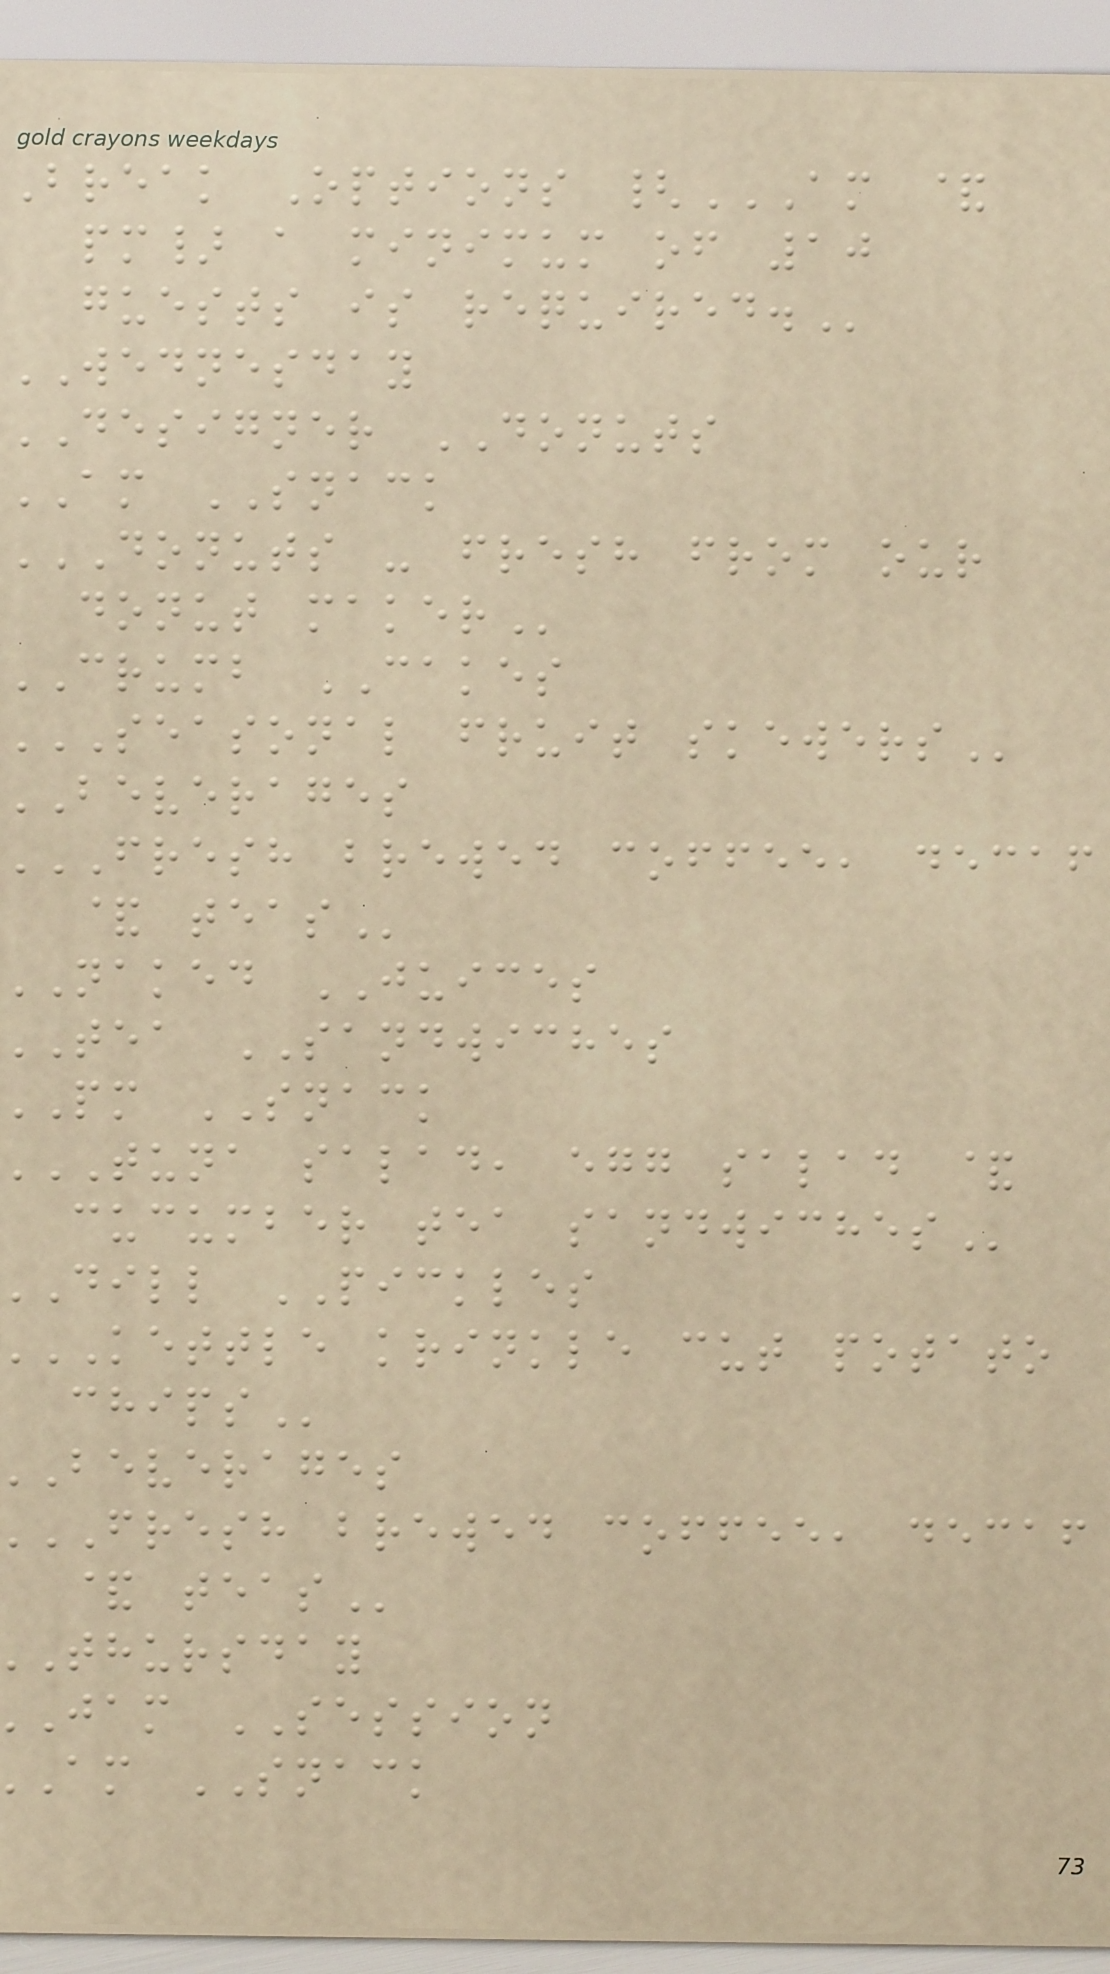Break Options {AM &
pm} a minimum of 10
guests is
WEDNESDAY
DESIGNER DONUTS
AM SNACK
DONUTS - FRESH FROM OUR
donut
CRUMB CAKES
SEASONAL FRUIT SKEWERS
BEVERAGES
FRESH brewed coffee, decaf
naked JUICES
tea SANDWICHES
pm SNACK
TUNA salad, egg salad &
cucumber tea
dill PICKLES
KETTLE krinkle cut potato
beverages
FRESH brewed coffee, decaf
thursday
jam SESSION
am SNACK
